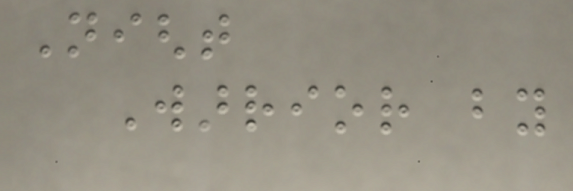Night
Warrior by
